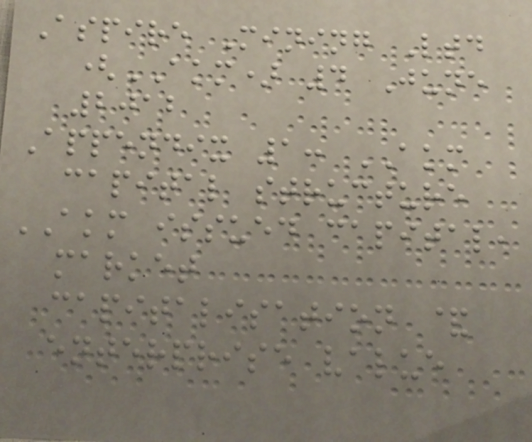Aspire Mining Ltd
(AKM) 4 June
2012
Appendix 1: AKM
capital structure
AKM issued capital,
market
capitalisation &
enterprise value
